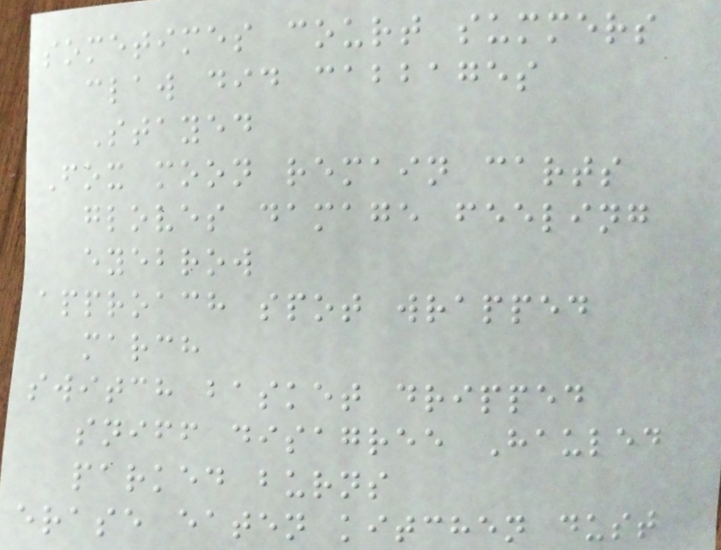sometimes court summers
claw did cabbages
Stayed
Fox moon remain carts
gloves damage feeling
eyebrow
approach spot wrapped
march
switch basket dripped
sniff disagree Hauled
parked burns
erase eaten kitchen dust
